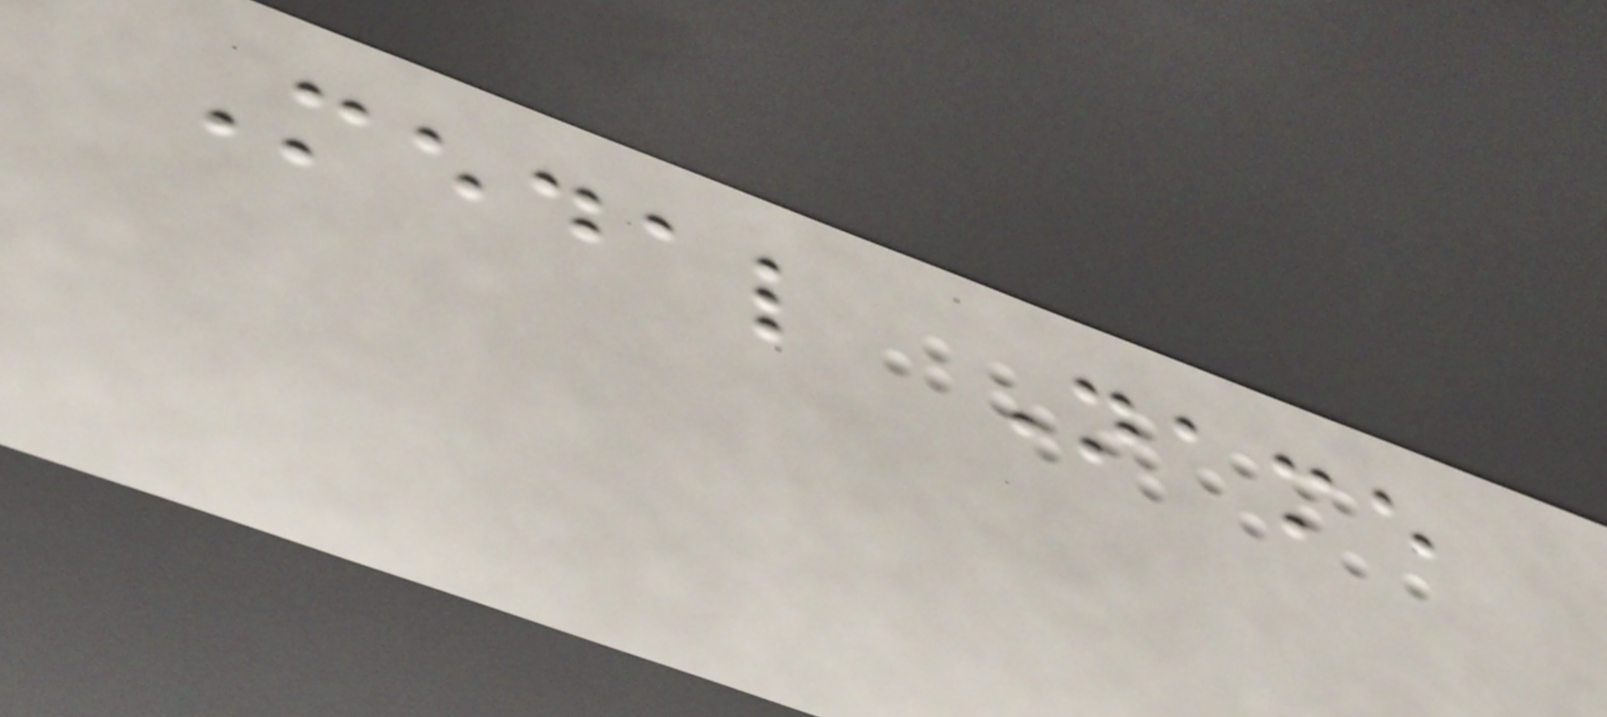Medal Name
